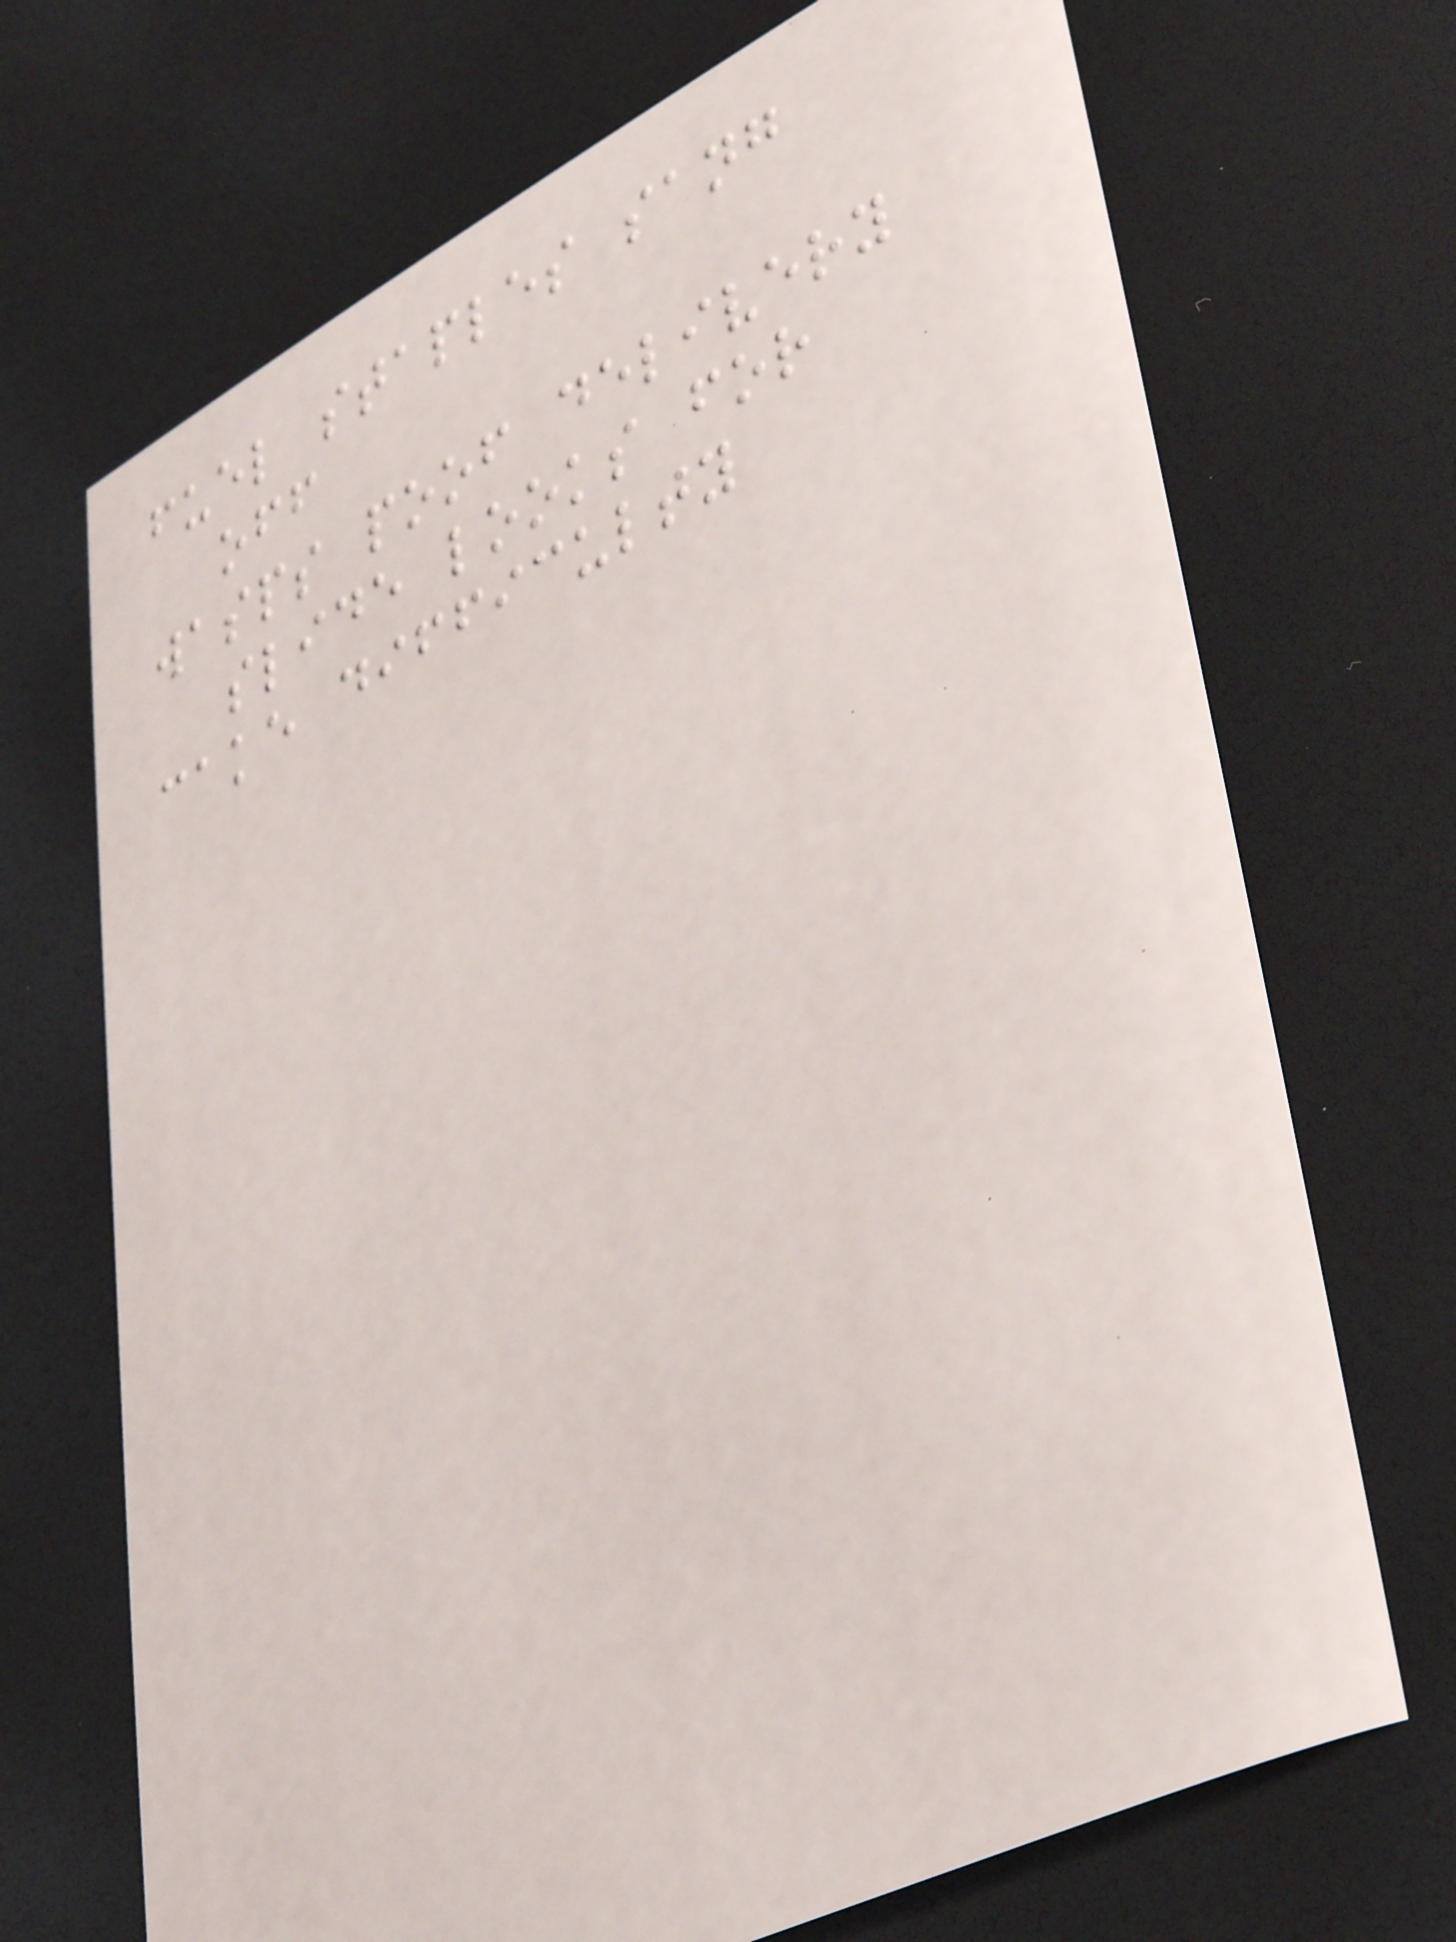fuel staples sang
off
wasps poof delivery
slide looks for
cake difficulty
